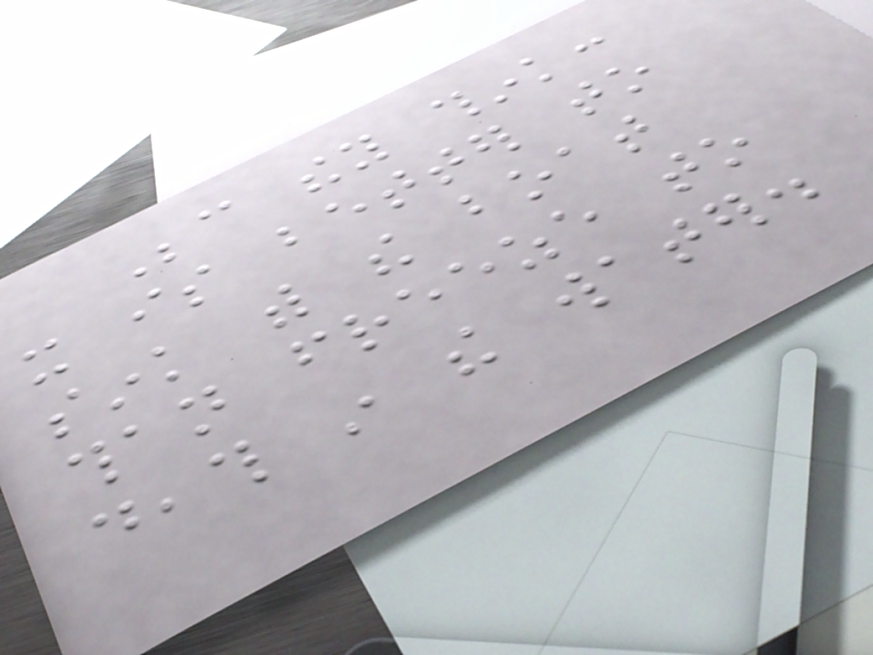Because they think:
it is better to
sink with the boat
than freeze to
death in the water.
